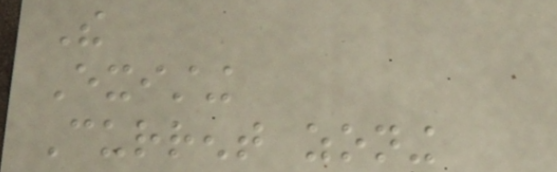The
Existing
Current zoning
